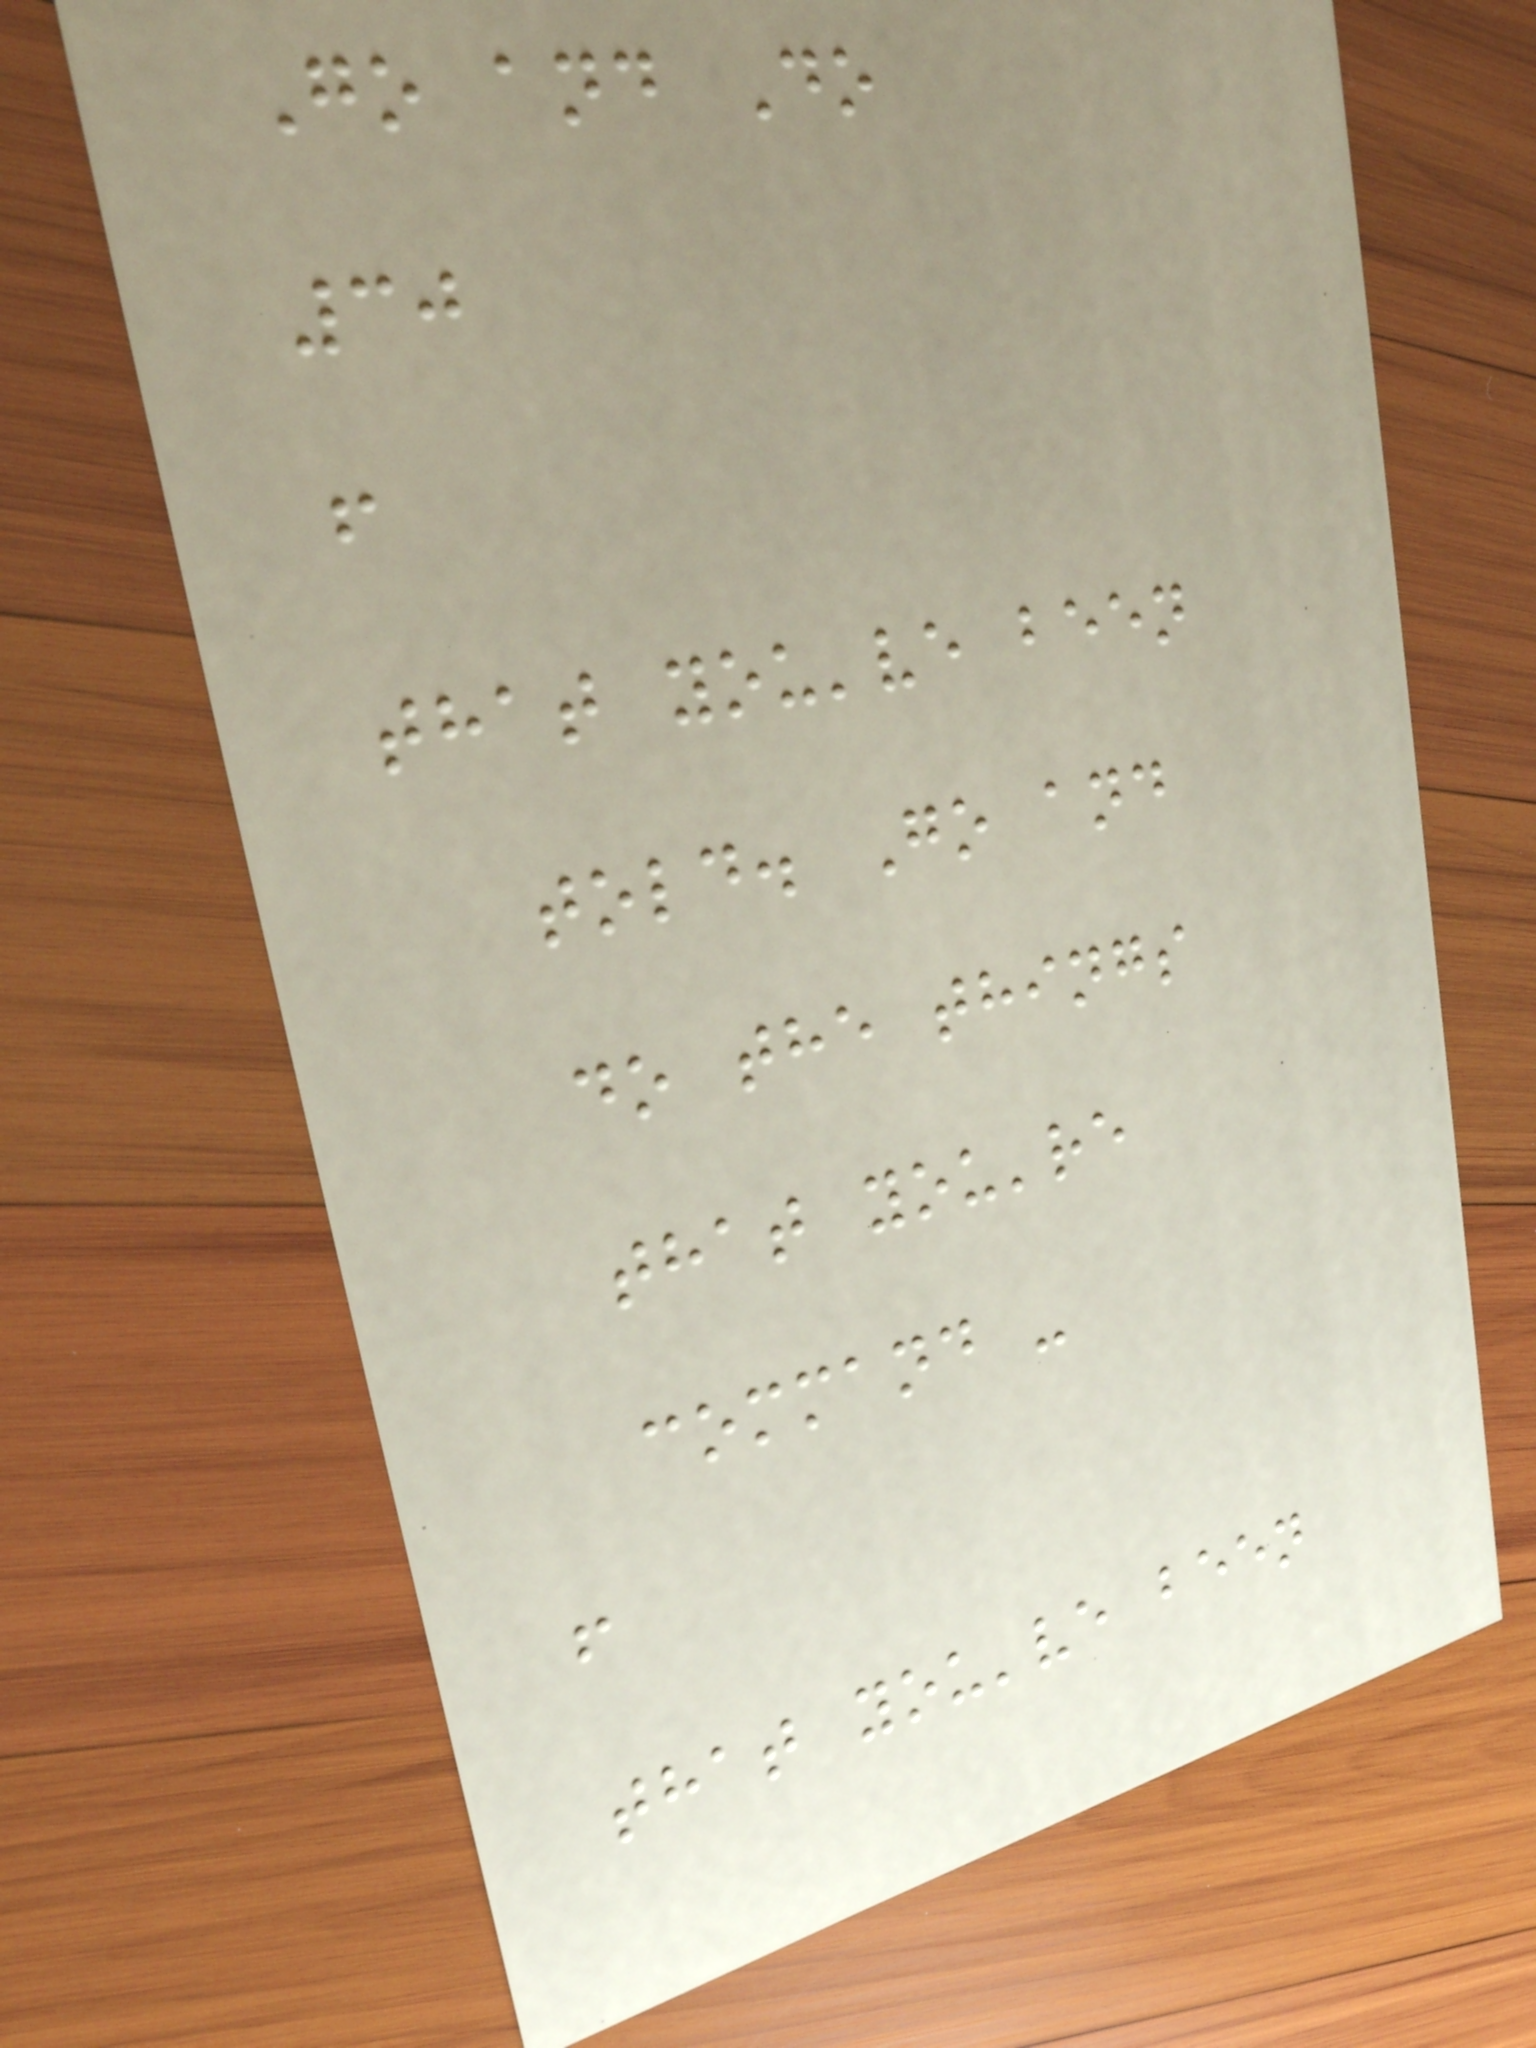Go and Do
30
f
that you've been
told. Go and
do the things
that you're
command -
f
that you've been
